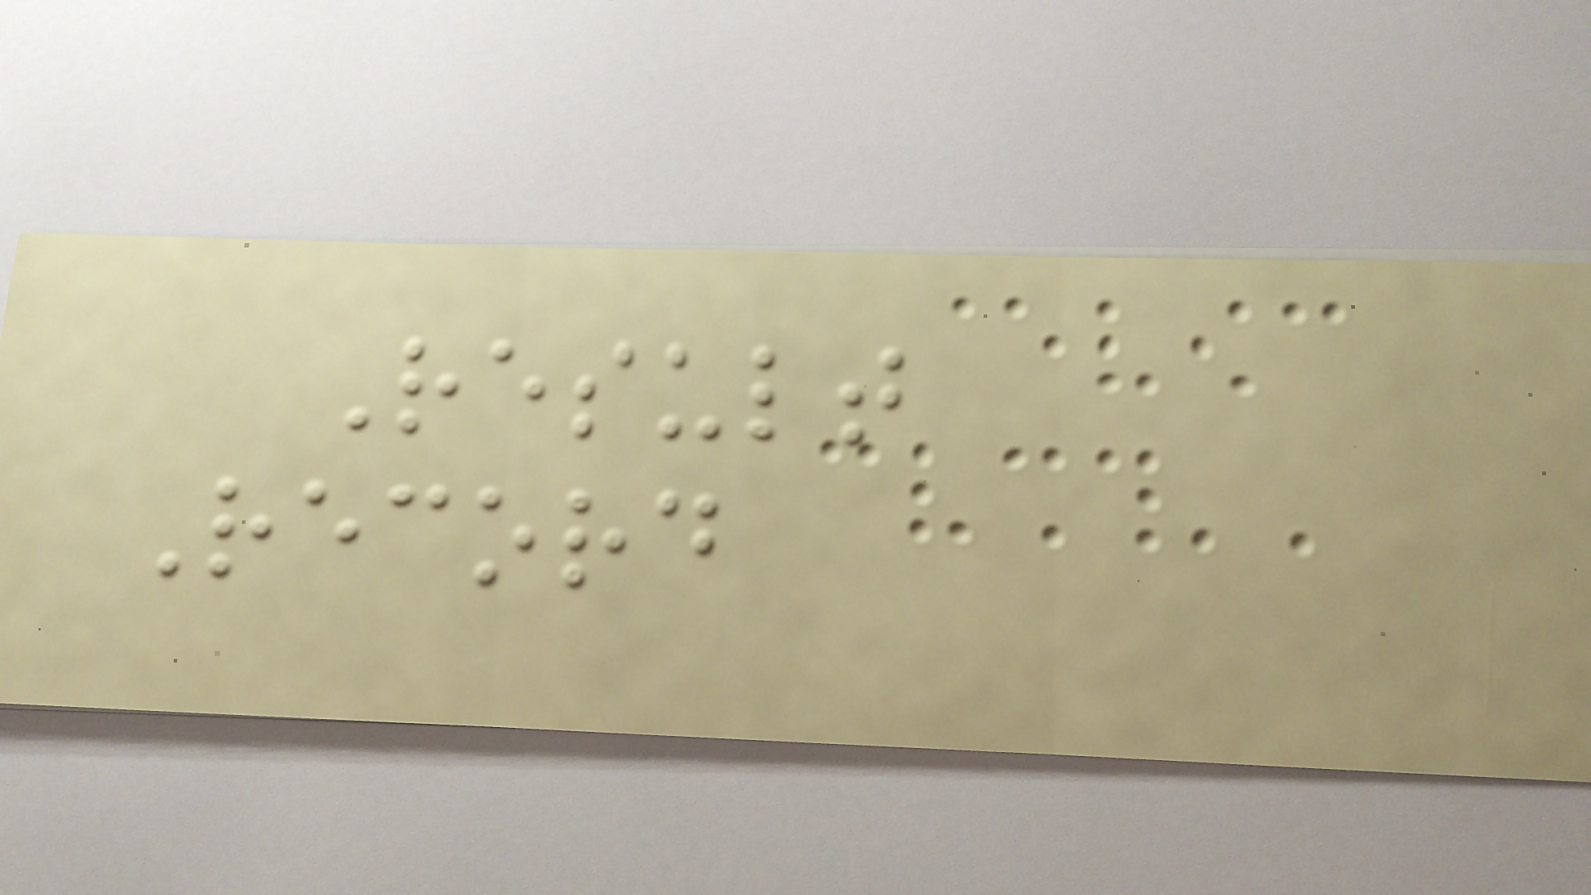Result
Record
